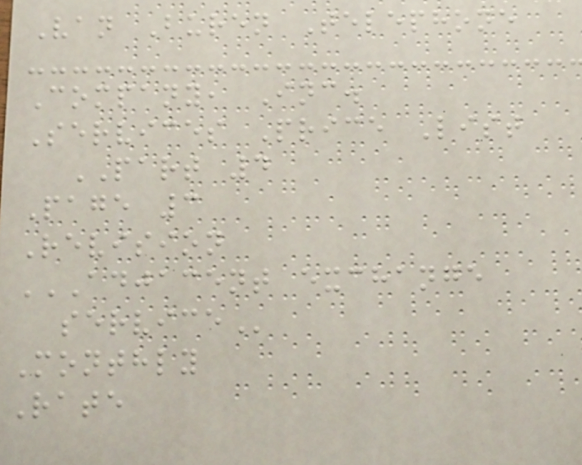Van Buren Telephone
Company, Inc.
Services Price List
PART 4
Page 3
Revision
ADJACENT EXCHANGE
SERVICE
Monthly
Rate
